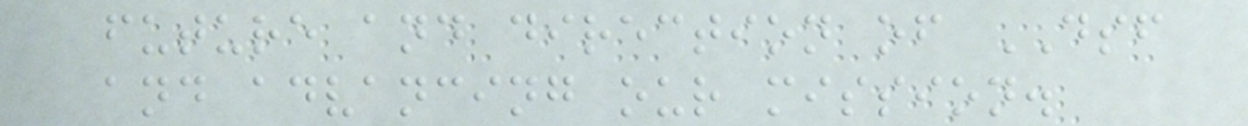future and direction of DSF
and advancing our mission.
